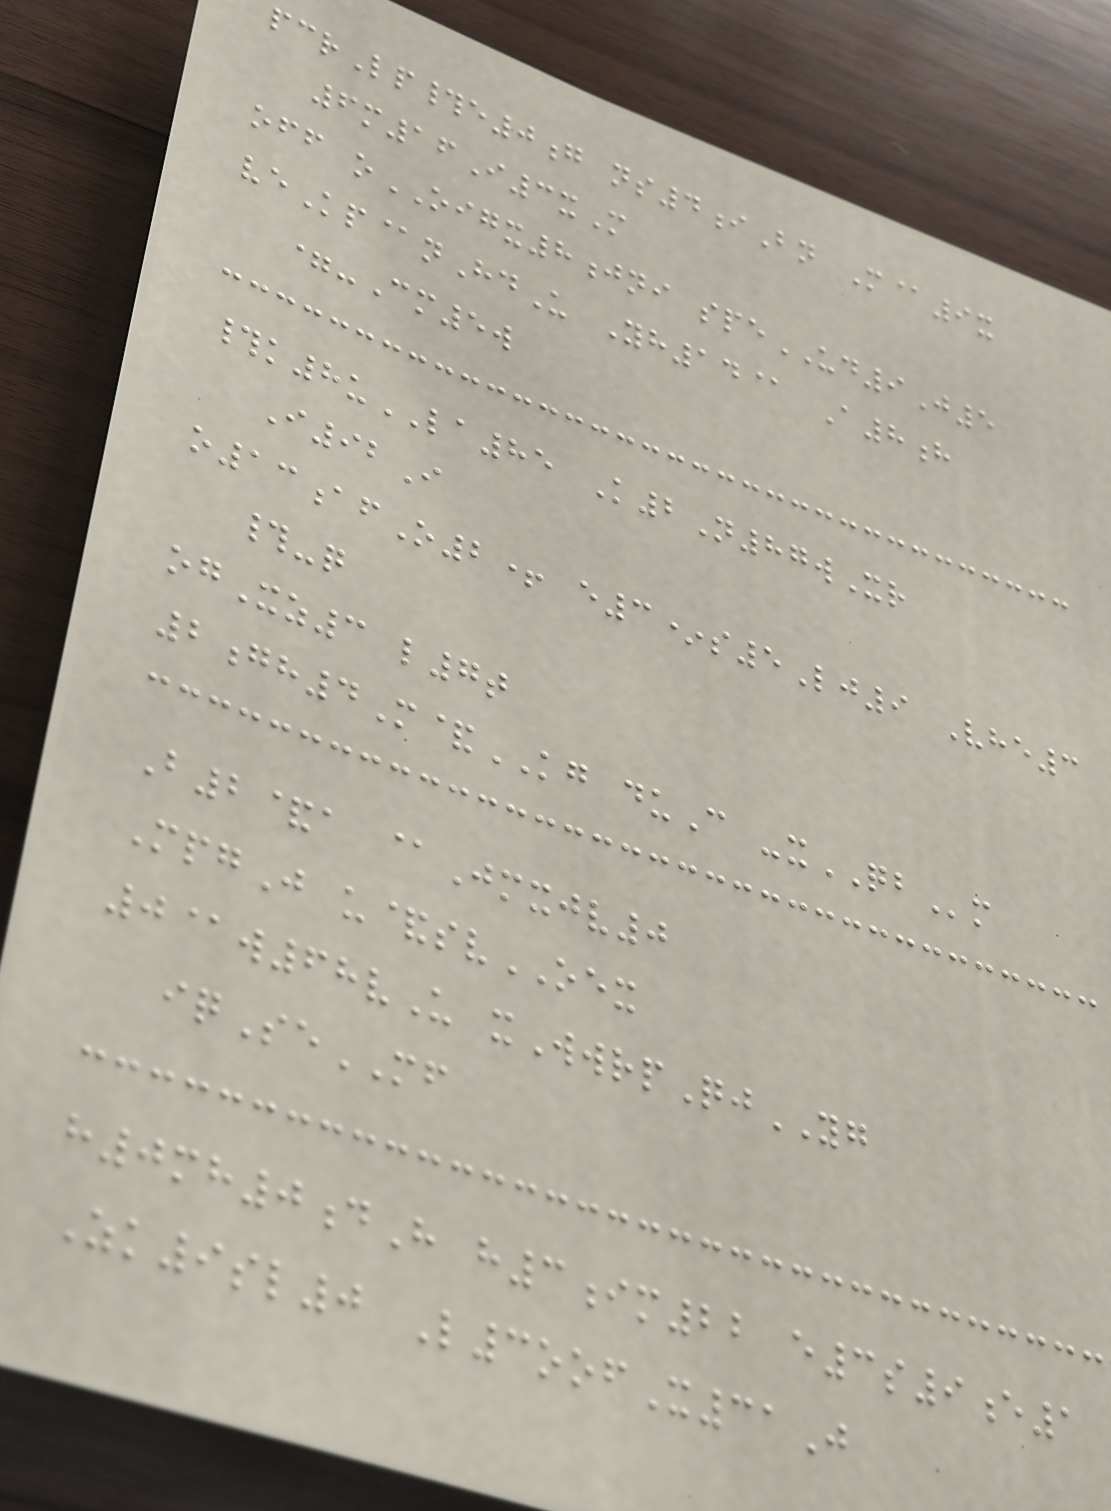pcrLp#e0g ns4iBn M@9x
6m16I3xM
off oOIGX8jni speUD9J5
veKp@nHdU Yh14@ A8h
=-Cm5w
#k8uLA85 K2N87wXr
I92I
o13afO2+ e3*s5Lj9 Vhe3
#-q
ogXz3 l7t
2gh4M&KG duC -xQBm
B2&a @Jmxjv0
MpgJ u&svOEX
0@w68vU xWwrpQjYG
iqSeMF
h0mh0dH h3im22 e3s9e1
Zk9sl0 L3oofX31J
